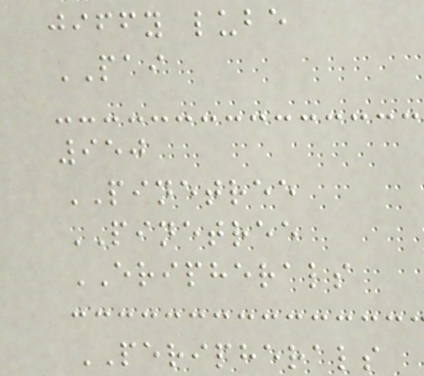jiffy lube
PAI
950
PINETREE
PINETREE
ERIPHERALS
PERIPHERALS
